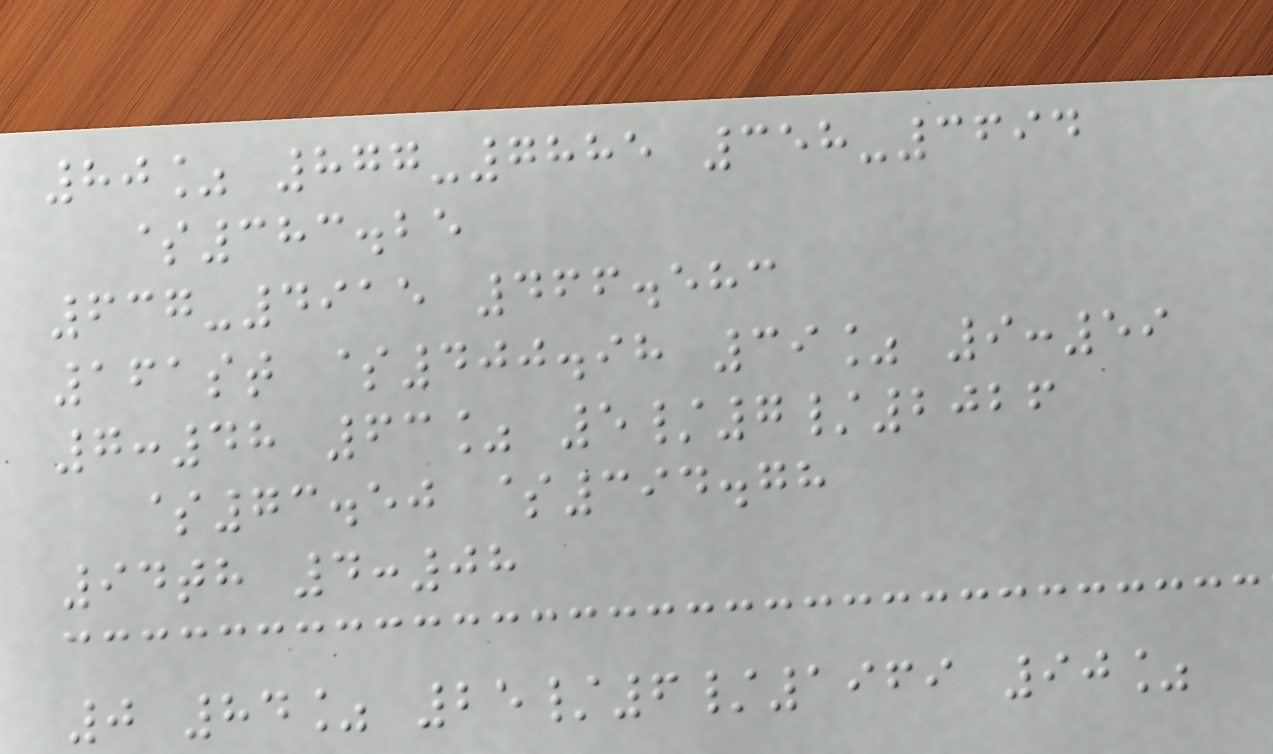80% 877-7885 358-3694
$383.25
637-4915 466.583
161st $400.98 39% 9:59
7:48 63% 5/7/2026
$73.50 $394.78
94th 4:08
0 84% 25/6/1969 90%
